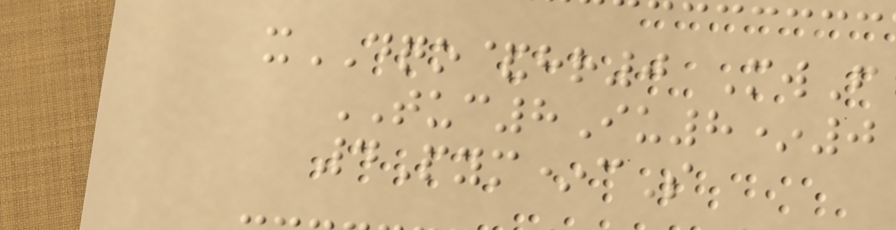xDQO&hr0 MwF
TUC8Iu8*0
4Pym*cS
